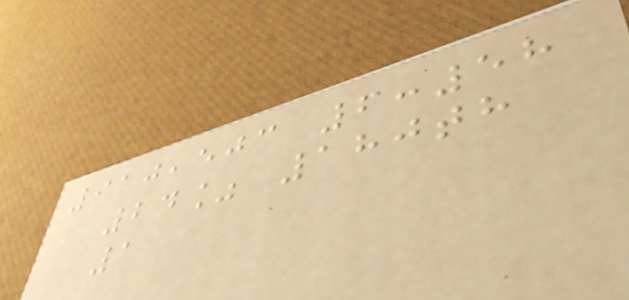910,503 6:58
24% 180th
1
